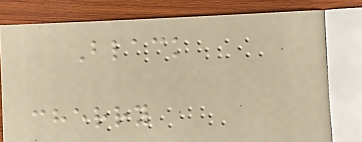Black
cherry
